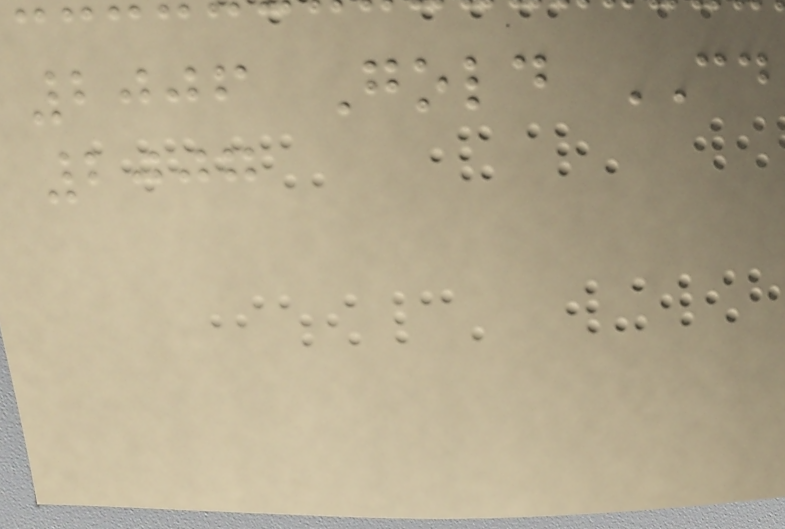2006 Gold CD
2007
